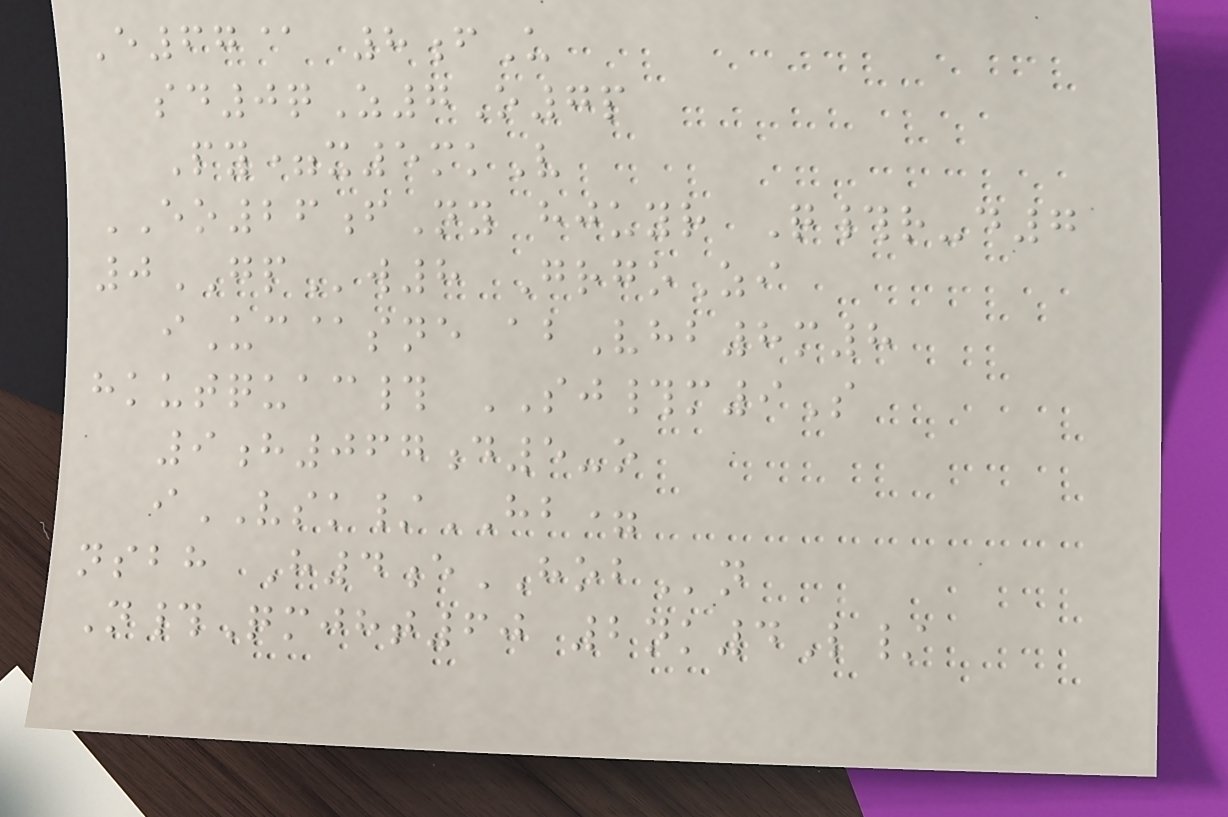E67@ 8fU
sd0qZ7O7p
Py=x5mkV
EO26fNy hjuyr Q#r-d7
0GPw8 GrgoZi
iUc@sne abVhb8m8
hkutquac# SJ#m9S
9h067d5-o
iVSK/HB=
nsbh H4eHOBn
N#Qmjht60 2nk4L/
